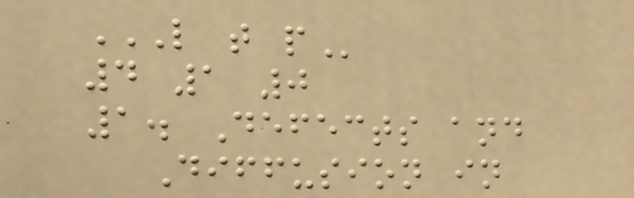L T P
4 1 0
1. Defects and
Diffusion in
